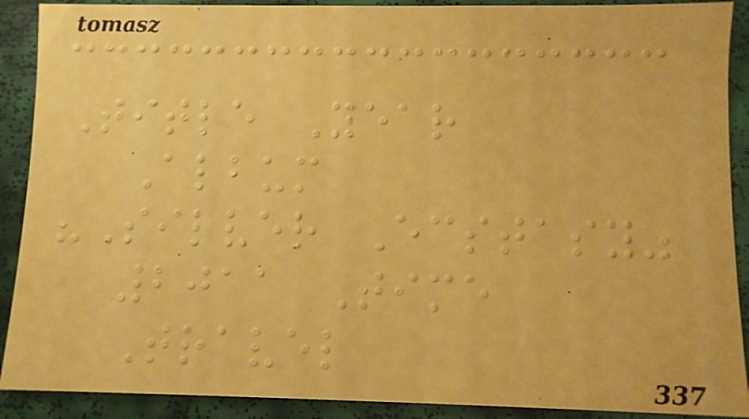Title Year
Album
"Silver Ecstasy"
2011 Time
Travel
